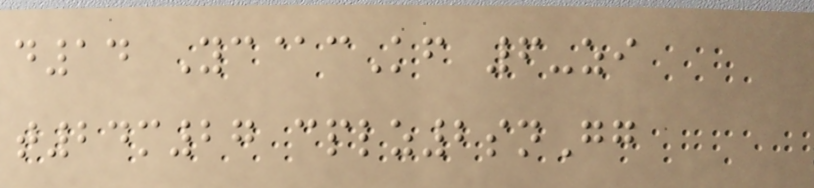d14 Yc@cKf 6-zi
t24m27 cplz2snGg
